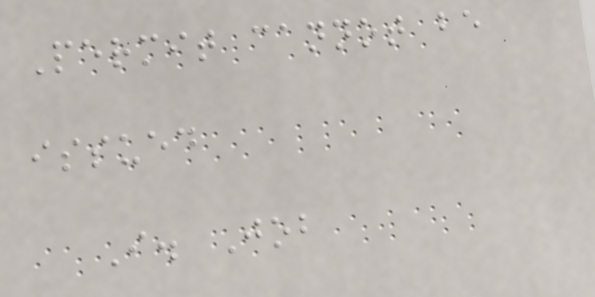Permit cannot be
issued
I. Job
